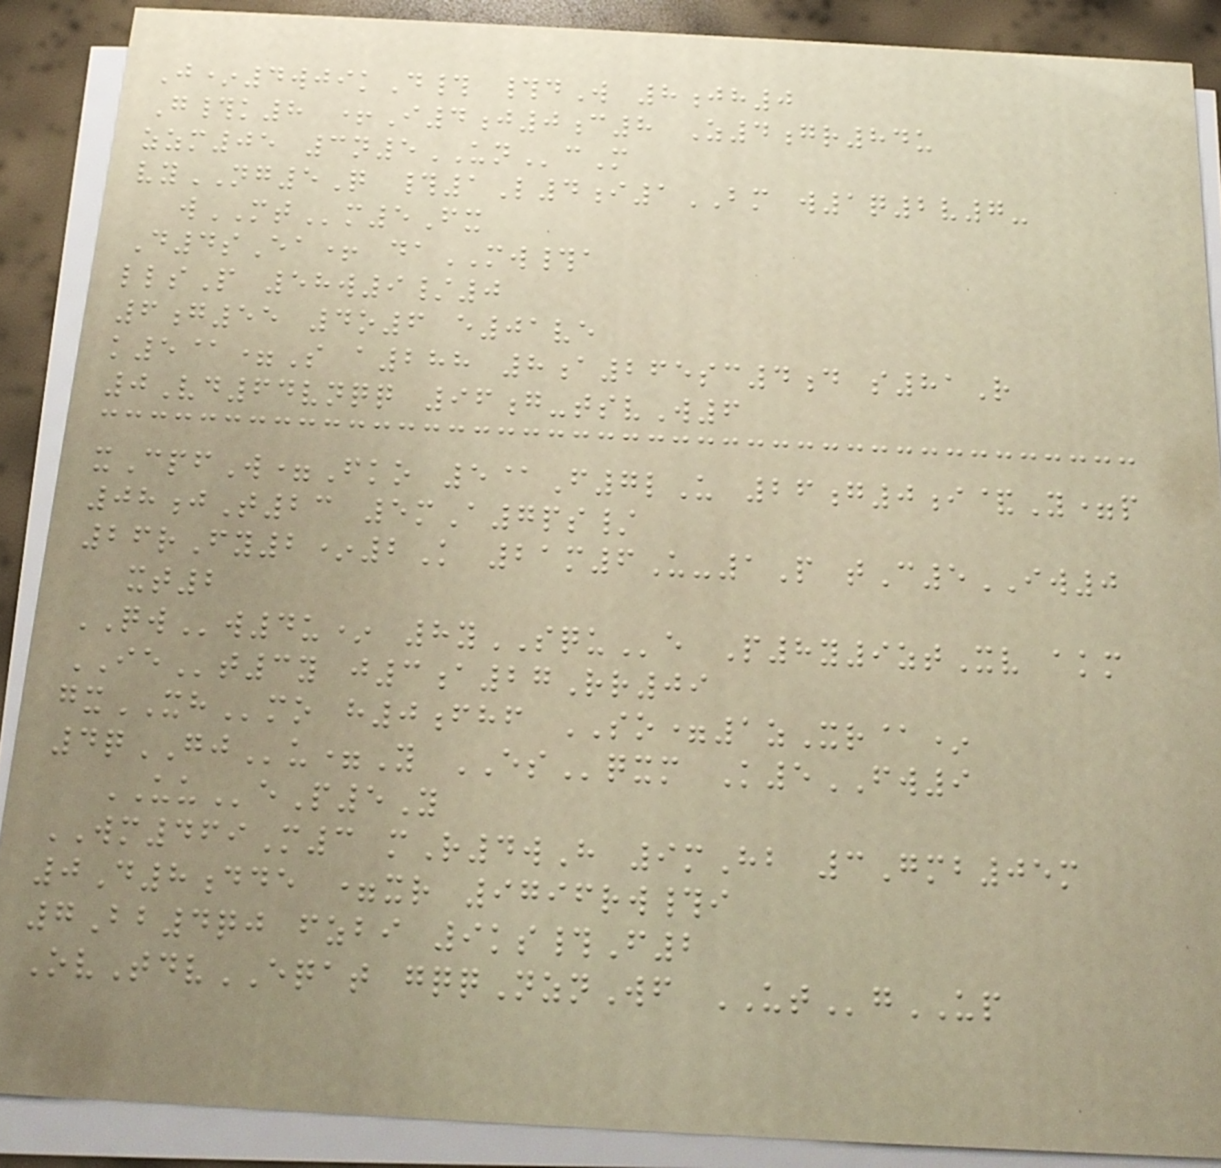J*4wjikD# #dW 8jh0
G#k8 +I4j0c8 Z4gr84u
zzm05 3n5UNcM
vyNG5Q #1L4i1BM w1q2v7-
wMTm5Fx
D4sEa+ daMW#a
llsP 58w9/0
6g55 4o6 e01ve
k5@=S a288 8a265sc4d s81R
0Vd64vnqq 96g-tsvW6
xCpfW=Fko 5@F7lU 26g0i&Y=p
08jT23 5mA7ps/
26rFy2*2K 21m6U-1P tC5IW0
xt2
QWw4u* 8ySQUe P8y9ztXv akm
IEt3y j3a27Rr09
gxXHmo h0fhf SO=1zXr@*
4qGJu=Y ESqxm K5FW9
UUeP5Y
WM469M3 mR4wH 9mHb 3Gmb05m
0D8dde =xr 9796rw#i
7Bb4qj fzbi 9ks#F2
OvTdvEQAT gqqNznWf UTgUP
